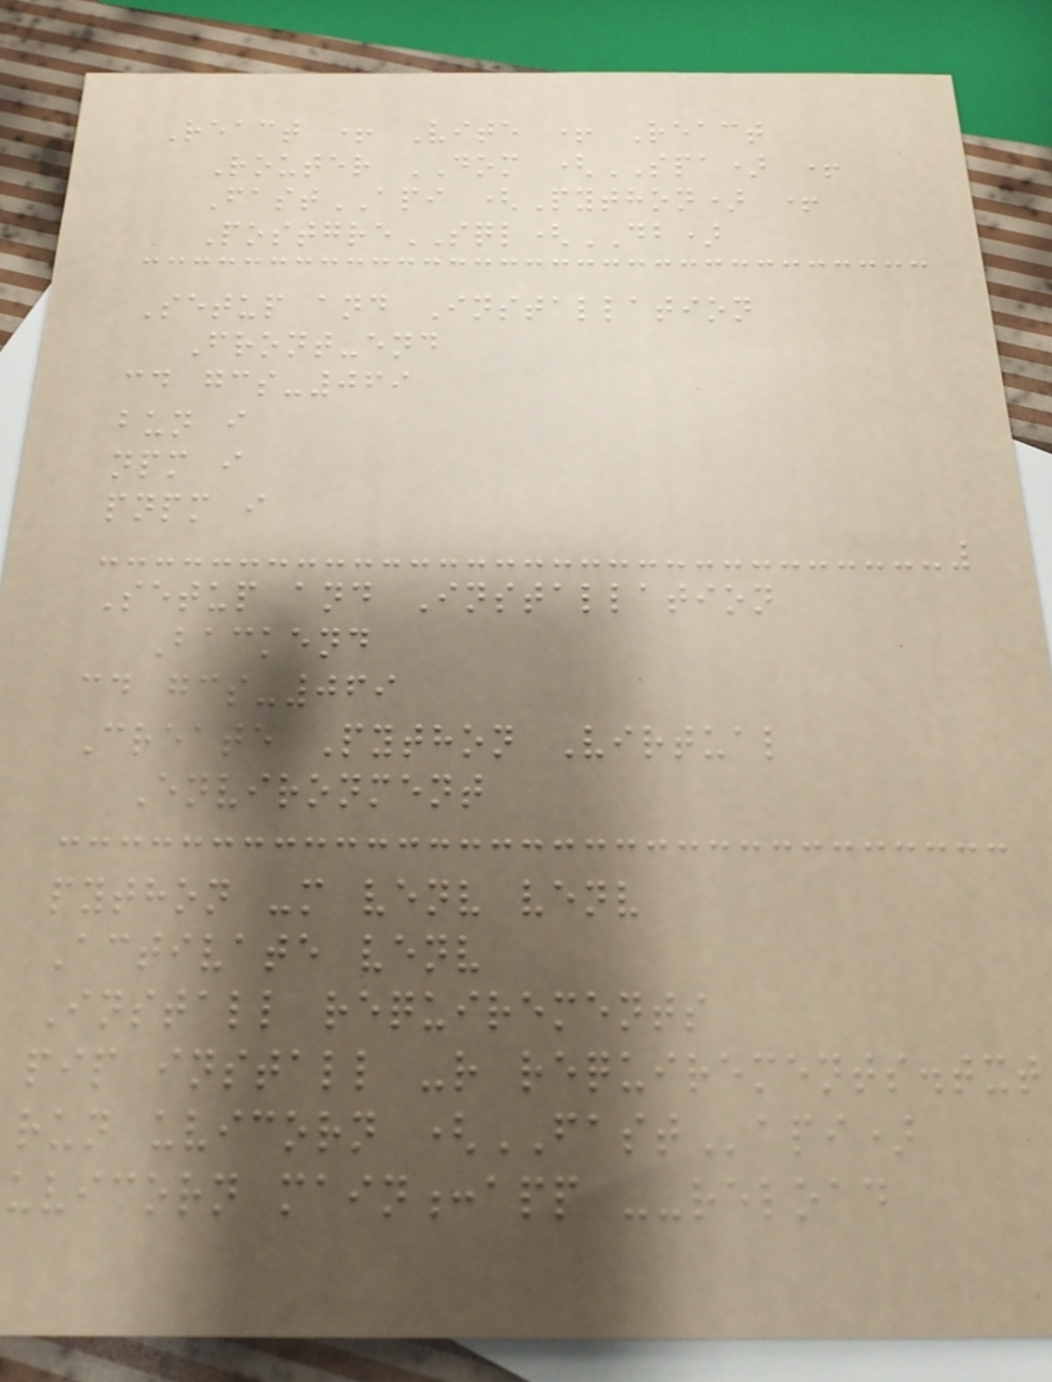React + Vite + React
Router DOM (SPA) +
FastAPI (Python) +
PostgreSQL(DB)
Setup and Installation
Front-end
cd gcs-069
bun i
npm i
pnpm i
Setup and Installation
Backend
cd gcs-069
Create Python Virtual
Environment
python -m venv venv
Activate venv
Install requirements
pip install -r requirements.txt
run uvicorn (FASTapi)
uvicorn main:app --reload
